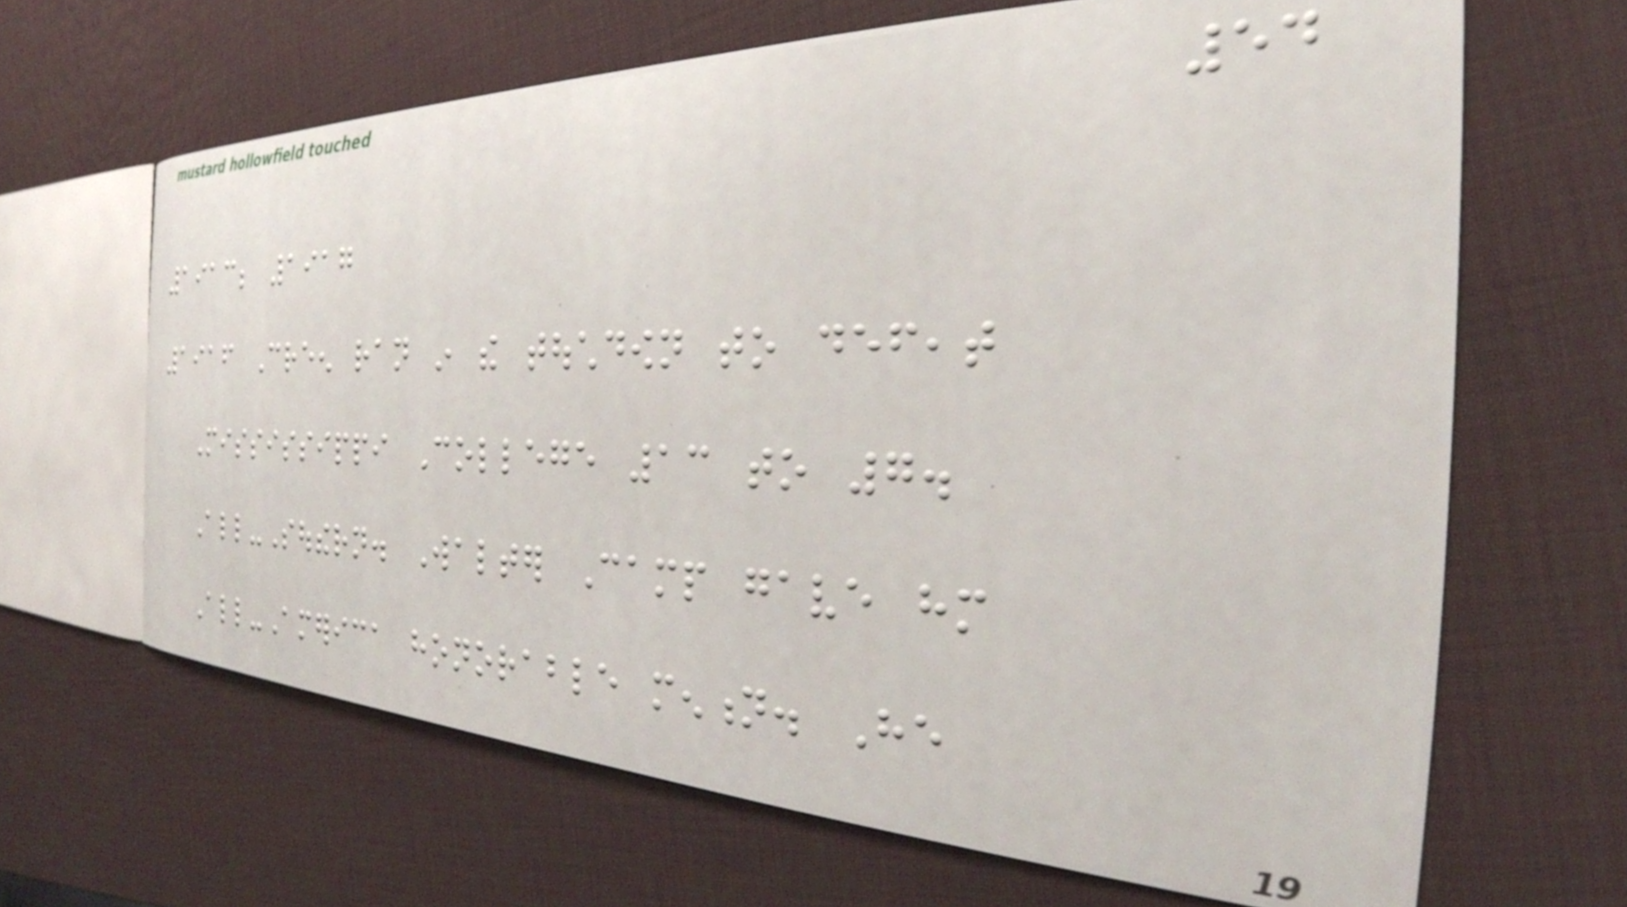54
1913; 1917
1916 Creen ran in the touchdown to defeat
Mississippi College 13 to 7.
All-Southern. Walter Camp gave him
All-America honorable mention. He
